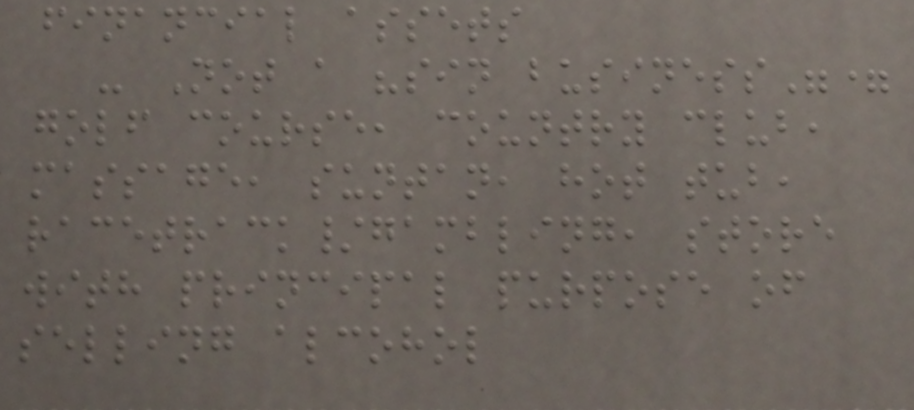financial assets
- Not a "sin business"=
golf course, country club,
massage, suntan, hot tub,
racetrack/gambling, store
with principal purpose of
selling alcohol
